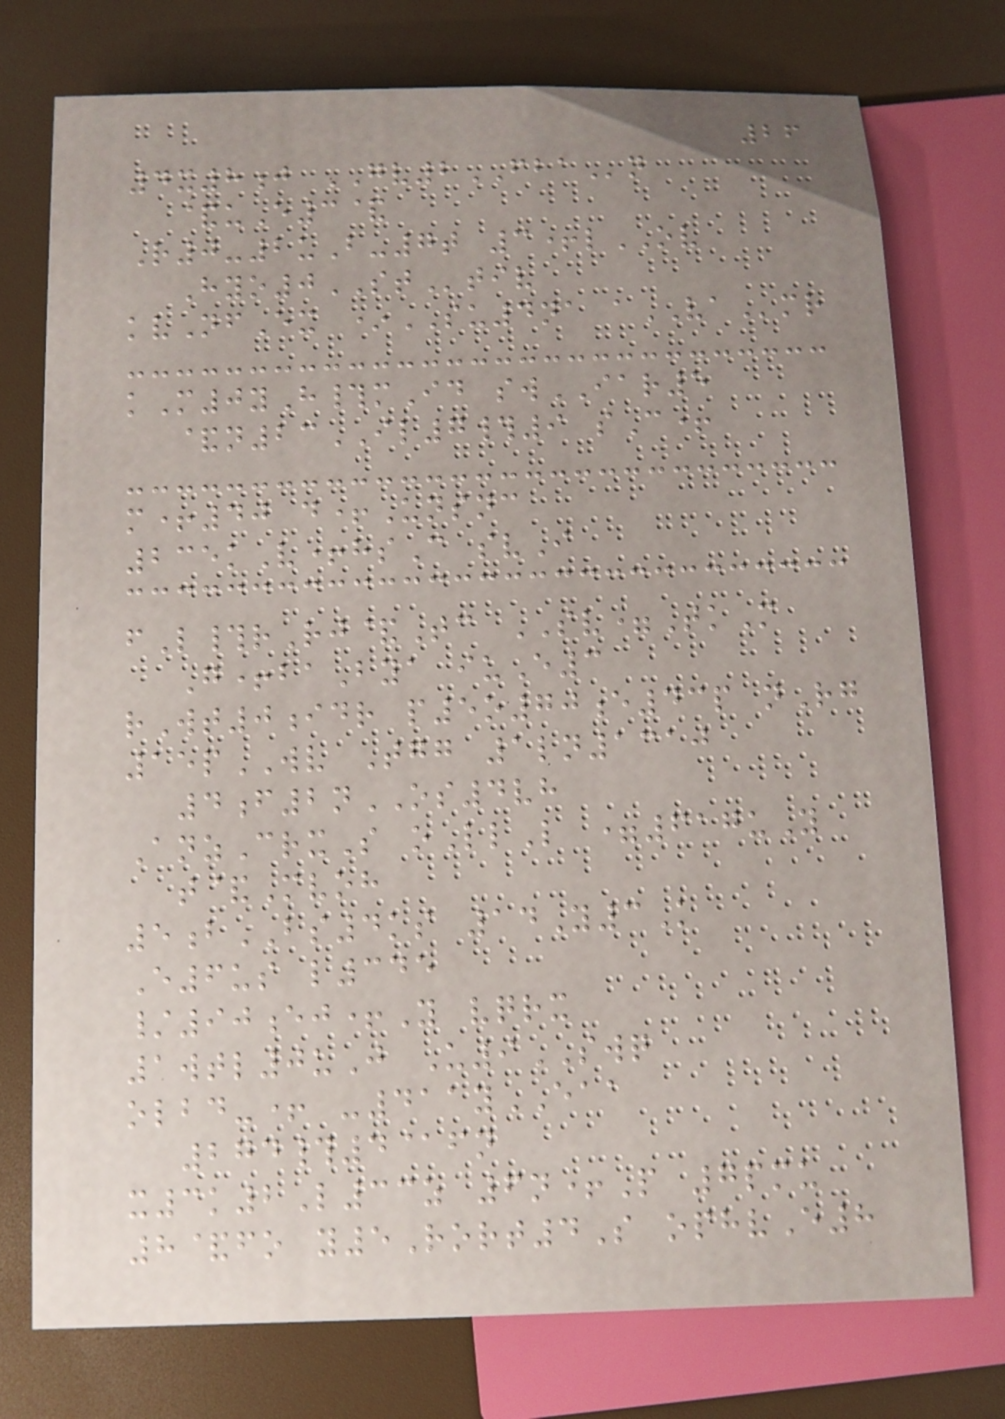26
4x8j GV2FBAn
&uE3&
R0-2uB-7t 3+lOV
Hyo0STtiv
kvNfEx *SU4na aVAmr
kM0yH#mId swIAR5
&n23IL7#9 sC+
m+40 d+Unsnc
235kV+hsC svI
fL#rRj&Tc SV=TkM
G+baBya iuE3
rWt0idr p5o70e43p nRg
15pWV Tgg 1ln1310
4f2nOS4vh
AnzCrxS oLlL =617uY
t&Mvoh
5bBS4ks 14Y3K
E6us l345
/90ej+Y vqrx
1wtl0uJ U9SWQ
olbd-+ -411yEAA
274#4@fn
x3k2L33z 6n+P 7pmu
8&fo y5Rort4S ophvE8
